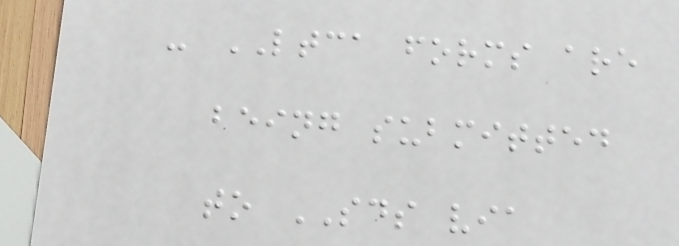- LTCA forms are
being submitted
to SDS via
